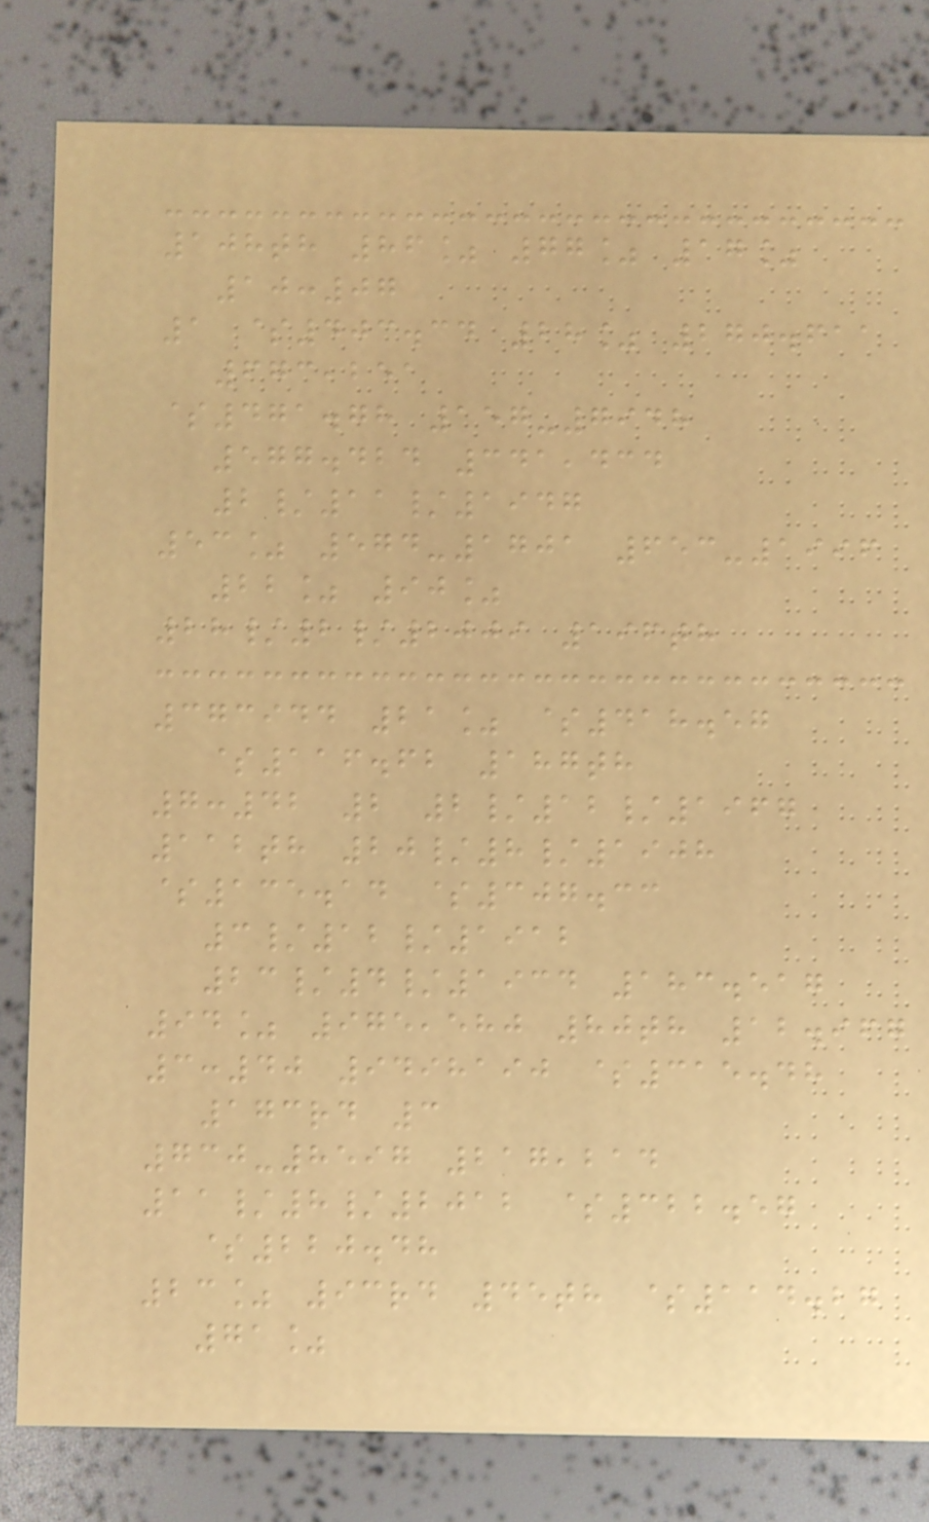108th 86% 77% 17%
10:07
1 $403.34 28% 270.611
673,251
$471.78 157-7948
577.424 341,434
2/11/1947
53% 574-1701 653-1996
22% 90%
28/2/2009 196th
373944 21% $418.57
$116.62 187th
7:42 2 2/12/1967
112th 20/8/1908
$135.14 $307.33
3/12/1912
23/4/1934 183.517
94% 975,580 80th 12.967
3:40 9498190 $315.48
173rd 3
730-8597 217,214
11/8/2012 $322.57
$220.48
23% 93rd 45th $114.27
71%
